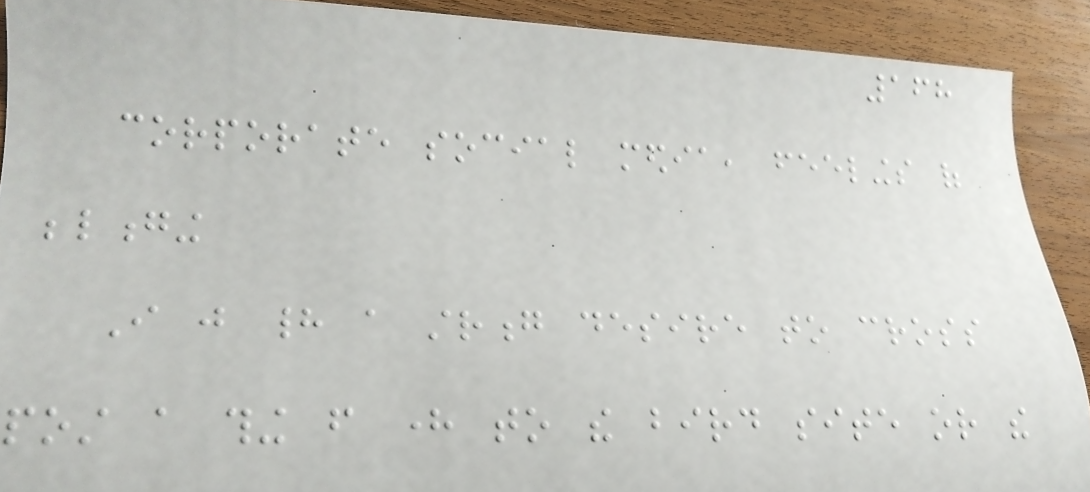168
corporate social media, feelings of
belonging
I just had a strong desire to cross
post a thing from here to the bird site or the
